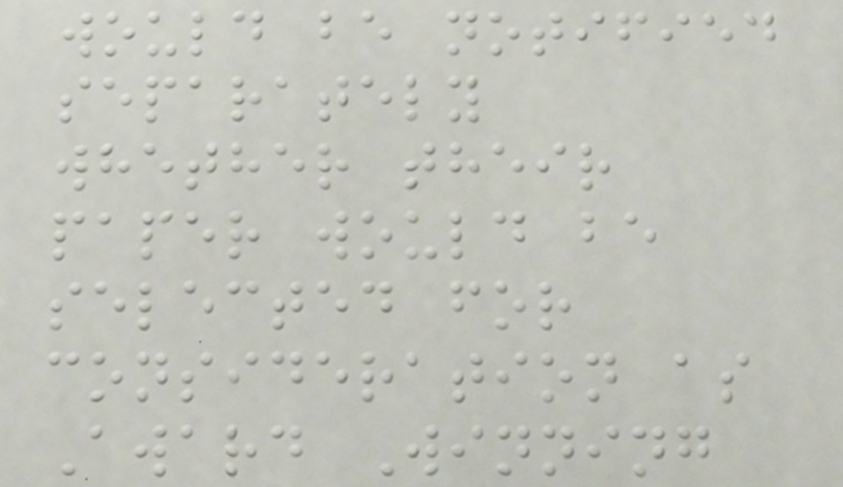would be notified
separately
whether their
paper would be
selected for
consideration as
Award Winning
